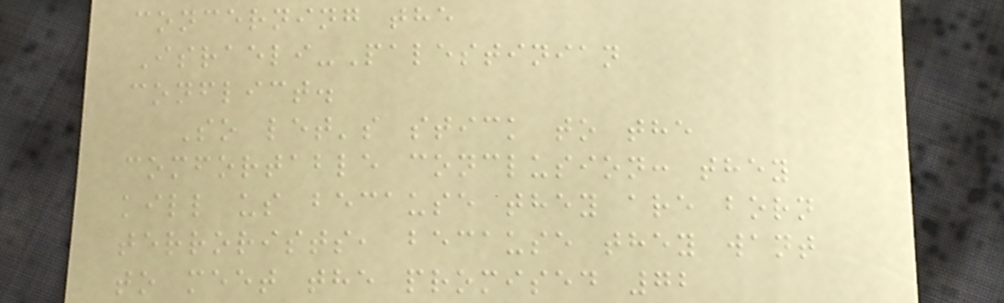concerning the
Israeli-Palestinian
conflict.
So let's stick to the
comfortable conclusion: they
kill us because they are born
terrorists, because they want
to meet the promised 72
